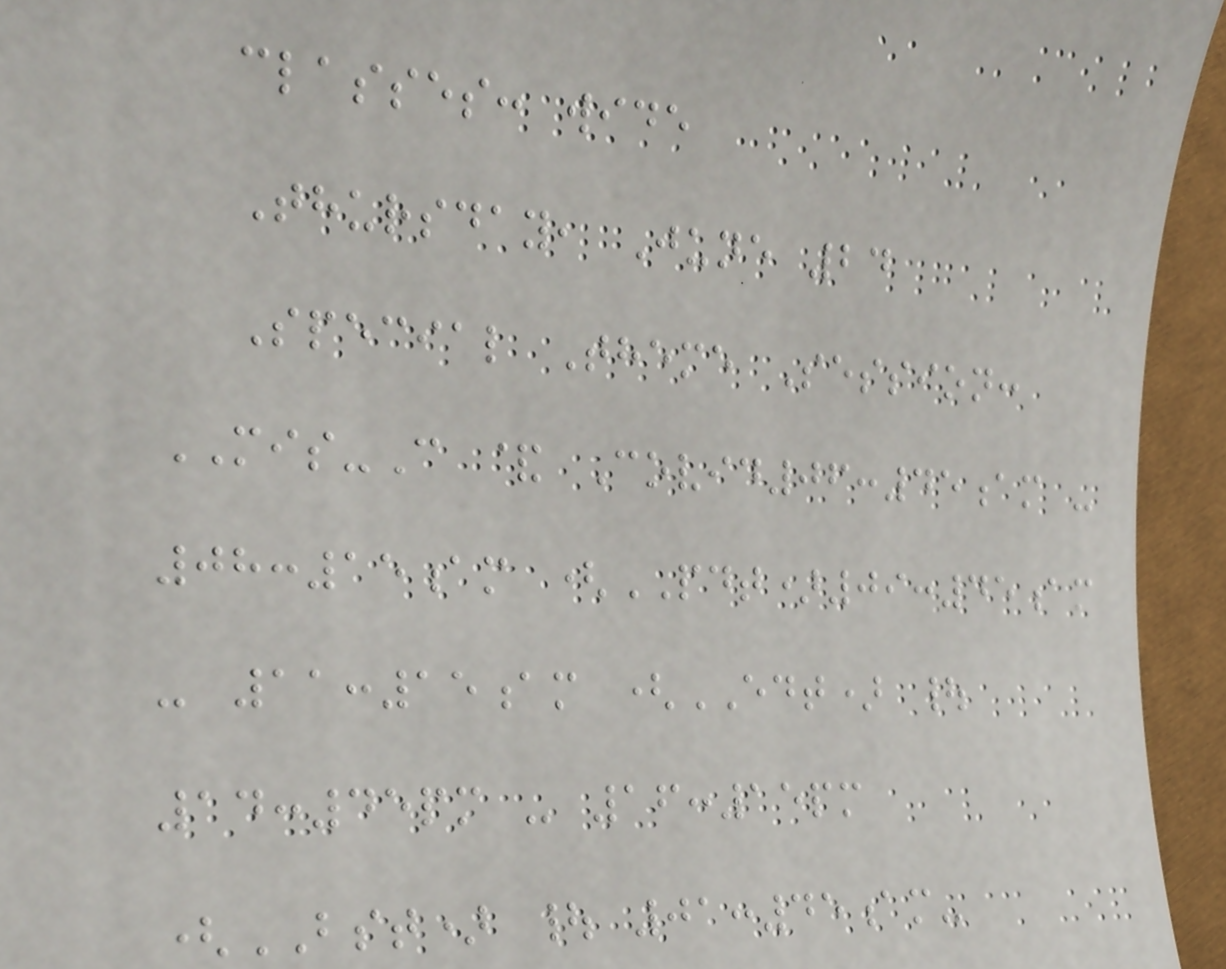classes: wide
Thursday, June 24
Special Theme Session:
MIS-C & Covid06:45am -
08:15am (PDT)09:45am
- 11:15am (EDT) |
14:45pm - 16:15pm
(BST) | 01:45am-
